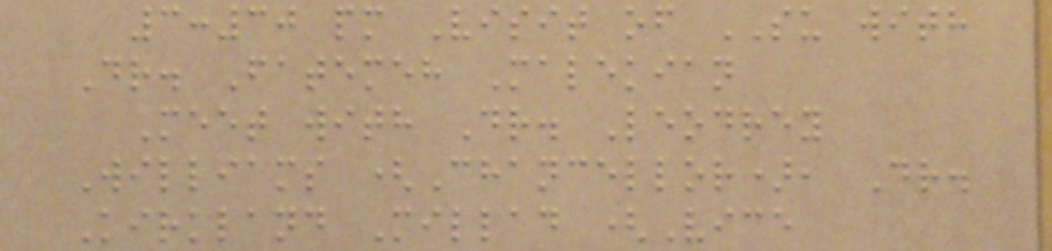3:30 pm Visit of SU with
Dr. Fatemeh Malekian
Meet with Dr. Leodrey
Williams (Chancellor), Dr.
Kirkland Millad (Vice
